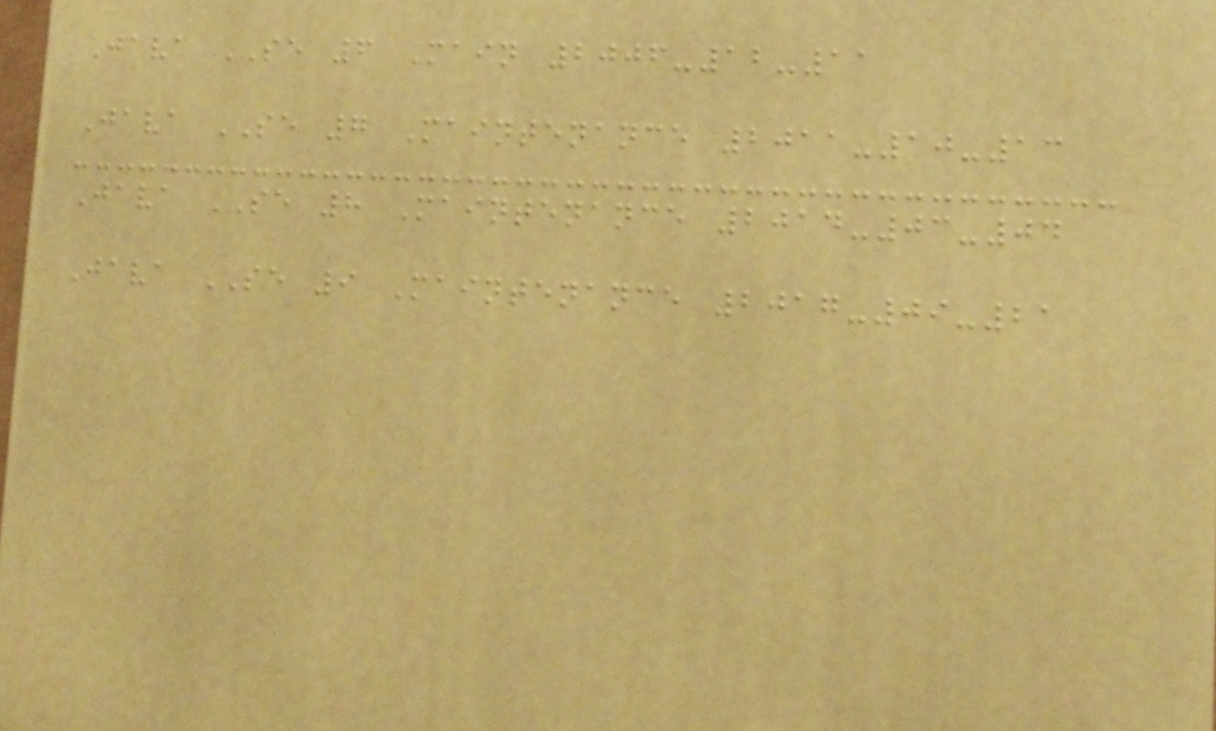Java SE 6 Main 2006-12-11
Java SE 7 Maintenance 2011-10-13
Java SE 8 Maintenance 2014-03-04
Java SE 9 Maintenance 2017-09-21
